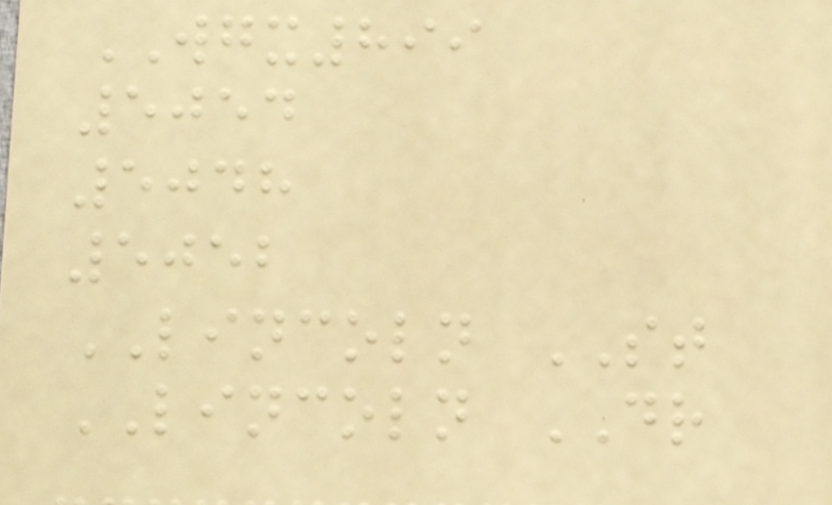WGX899
5054
5048
5052
LINCOLN ST
LINCOLN DR
